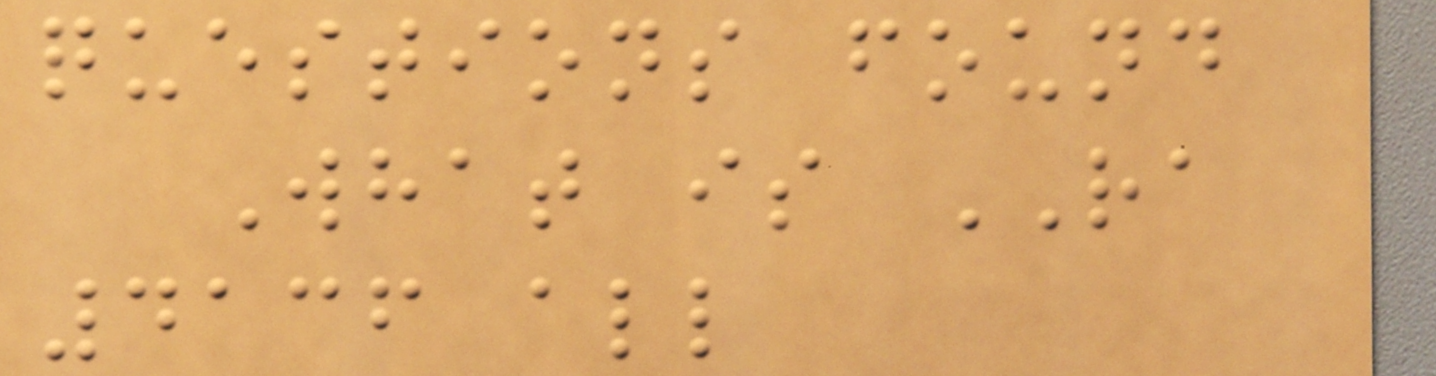questions found
What is RA
4136 all
